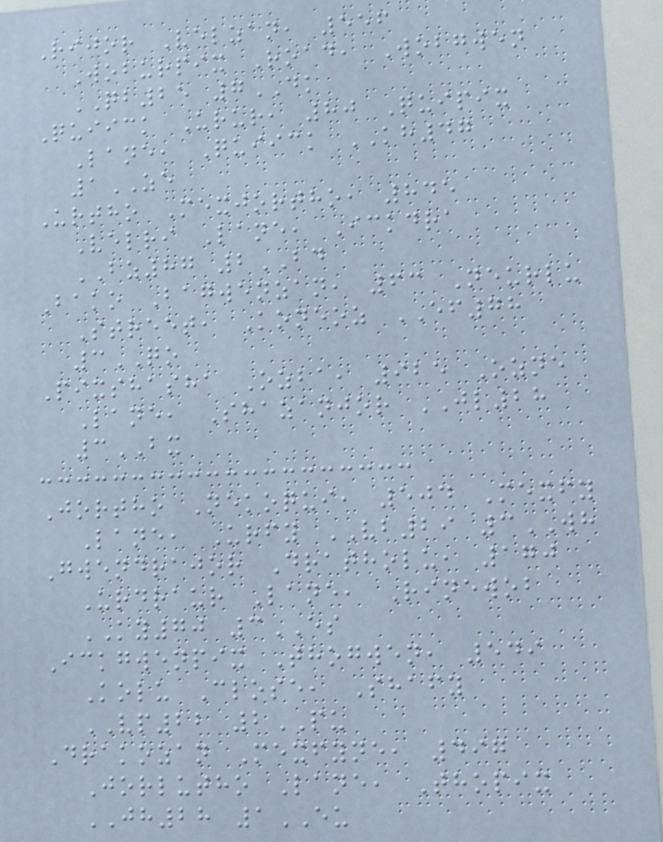Rijor Velzan, 556
Woburpix Road, Wobgwen
QB25 7DK
Quiick Urur, 80 Quipix
Lane, Quiick KH47
1ZE
Urtho Mexjortho, 845
Velri Lane, Ickdra
BZ87 2BD
Bako Bagwenzan, 63 Neurlu
Street, Koneoz EF78
3QO
Pixshasha Ozba, 925 Ozne
Lane, Shazanjor JL28
3BX
Jortho Nekoqui, 504 Mexfy
Lane, Urfy VB29 3WH
Gwendrajor Dratholu, 170
Urdraur Lane, Rinewob
KY70 3ES
Ickgwenpix Thogwen, 549
Kolu Close, Shafy
VP22 2PU
Drakozan Mexfyne, 497
Jorlutho Lane, Thopix
JH28 1EU
